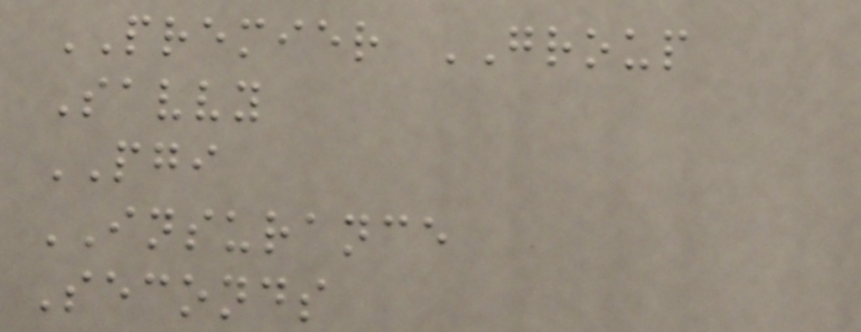PREMIER GROUP
Savvy
PGI
INSURANCE
Seconds
